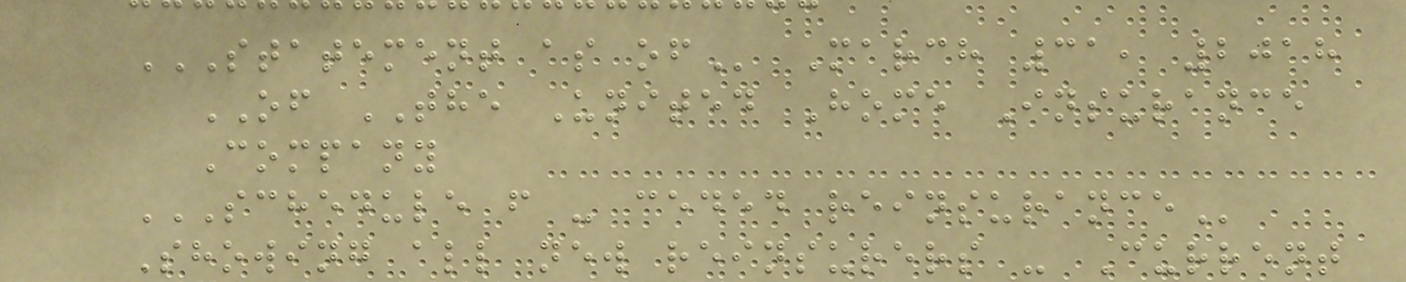STATEMENT AS OF March 31, 2018
OF THE United Home Insurance
Company
SCHEDULE F - CEDED REINSURANCE
Showing all new reinsurers - Current
